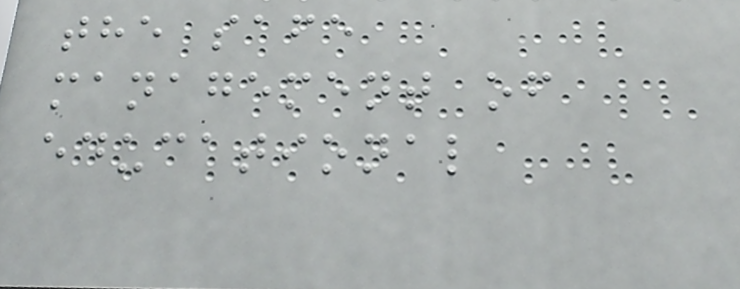the safe
management of
educational
